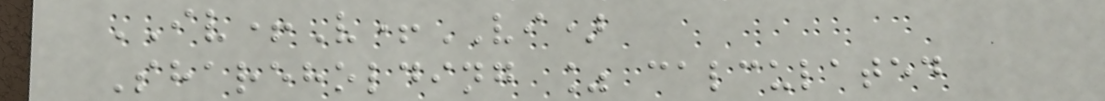IV+V+VI)
Shareholding % calculated
